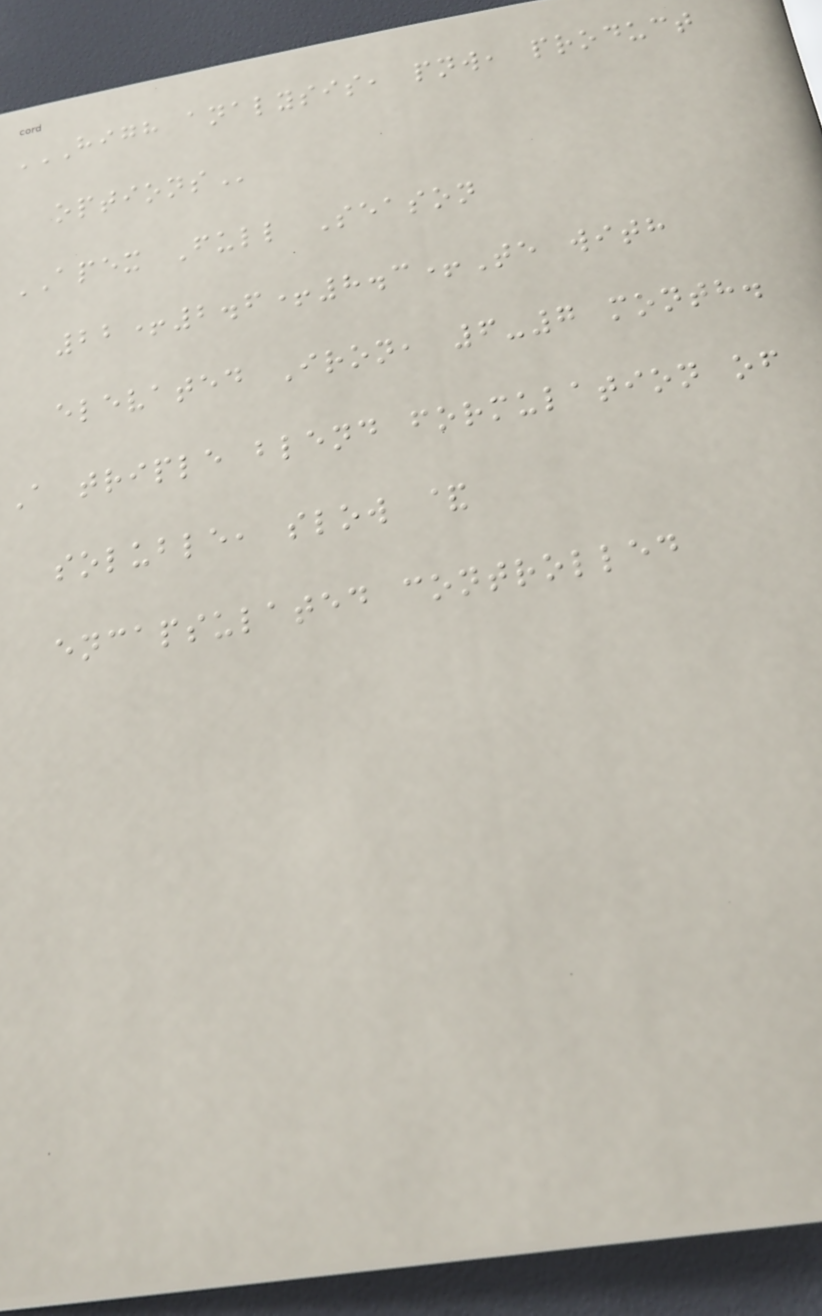HIGH ANALYSIS, PNW, PRODUCT
OPTIONS
APEX Full Season
22+2.6+8.3+Te with
elevated Iron, 6-7 month.
A triple blend formulation of
soluble, slow &
encapsulated controlled
